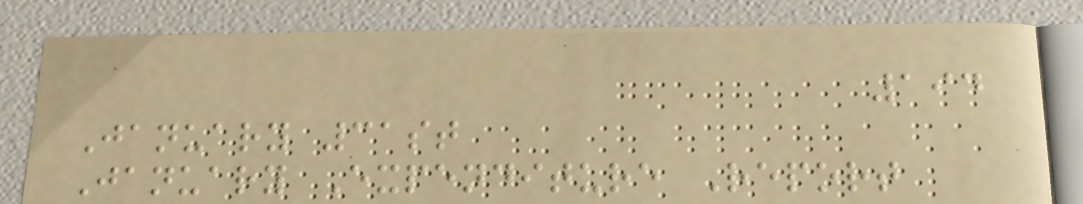194
January 31st
January Expenditure Report
